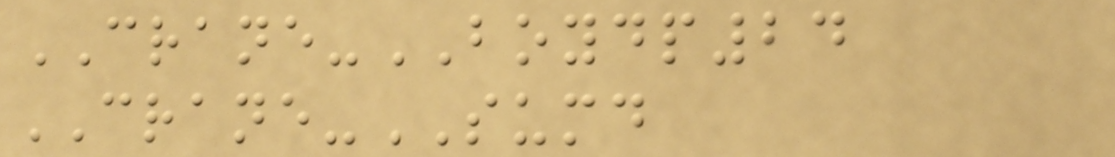CRANE-BOYDP24
CRANE-SUMD
